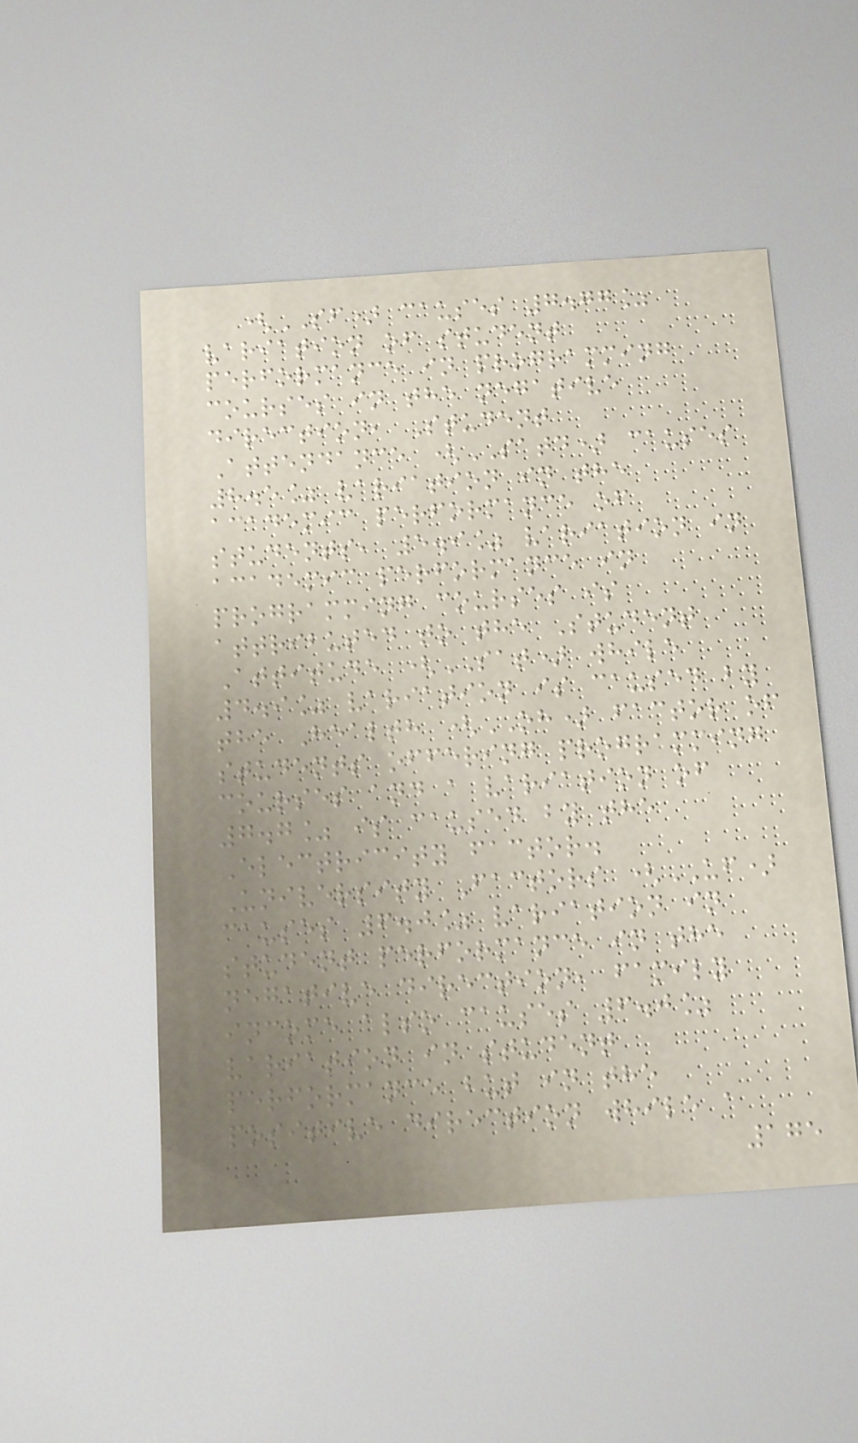(SF) causes 7.77%
variation of student
performance in programming
courses in the negative
direction, Student
Attendance (SATD) causes
8.5% variation in the
academic performance of
students, 5.9% variation in
academic performance in
programming courses is
attributed to the Student
Attitude (SAT) while
4.9% variation is caused by
the Health (OH) factor of
students offering programming
courses and a variation of
7.7% is caused by the
Electricity factor.
University Factors (UF)
causes 6.0% variation in
student performance in the
negative direction, family
income also causes 6.0%
variation in student
performance but in the
positive direction while a
175
